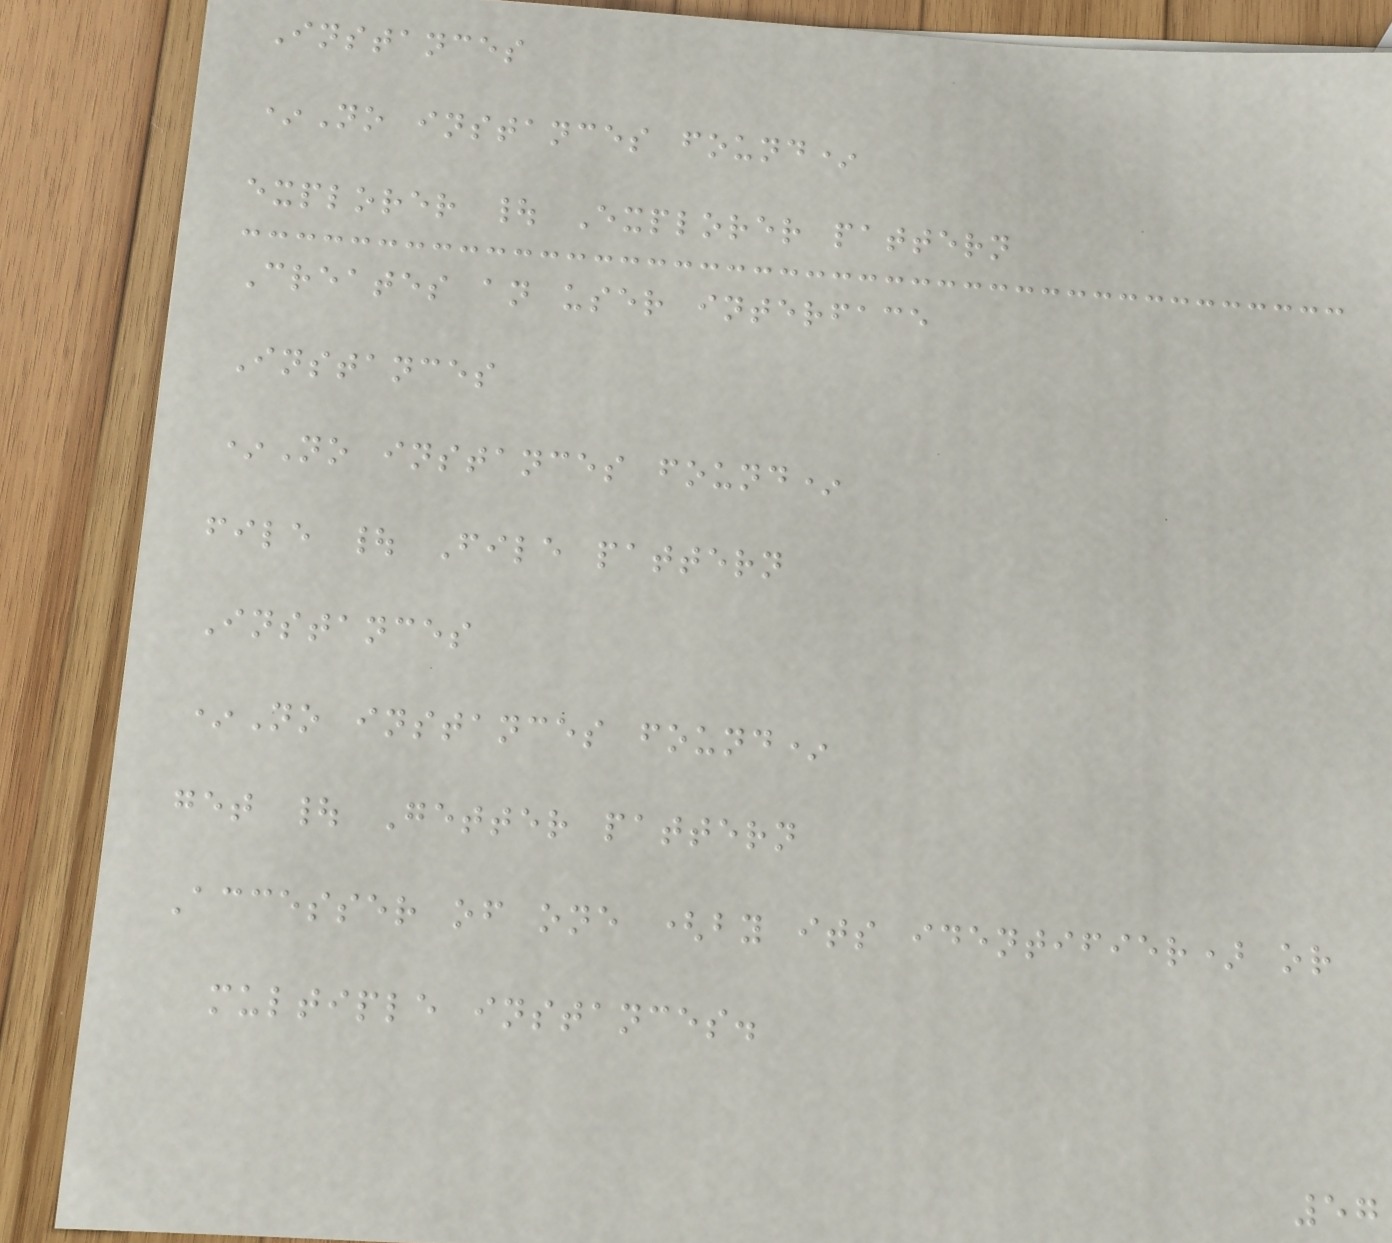Instances
*No instances found*
explorer | Explorer pattern
Creates an user interface
Instances
*No instances found*
file | File pattern
Instances
*No instances found*
get | Getter pattern
Accesser of one (by its identifier) or
multiple instances.
57
